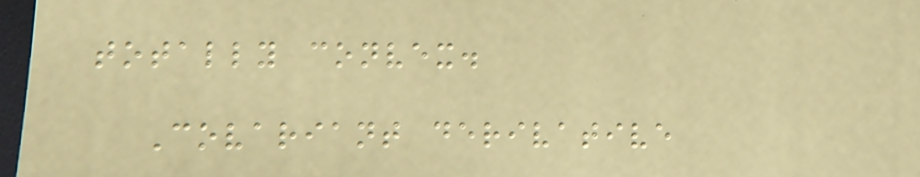totally convex.
Covariant derivative
